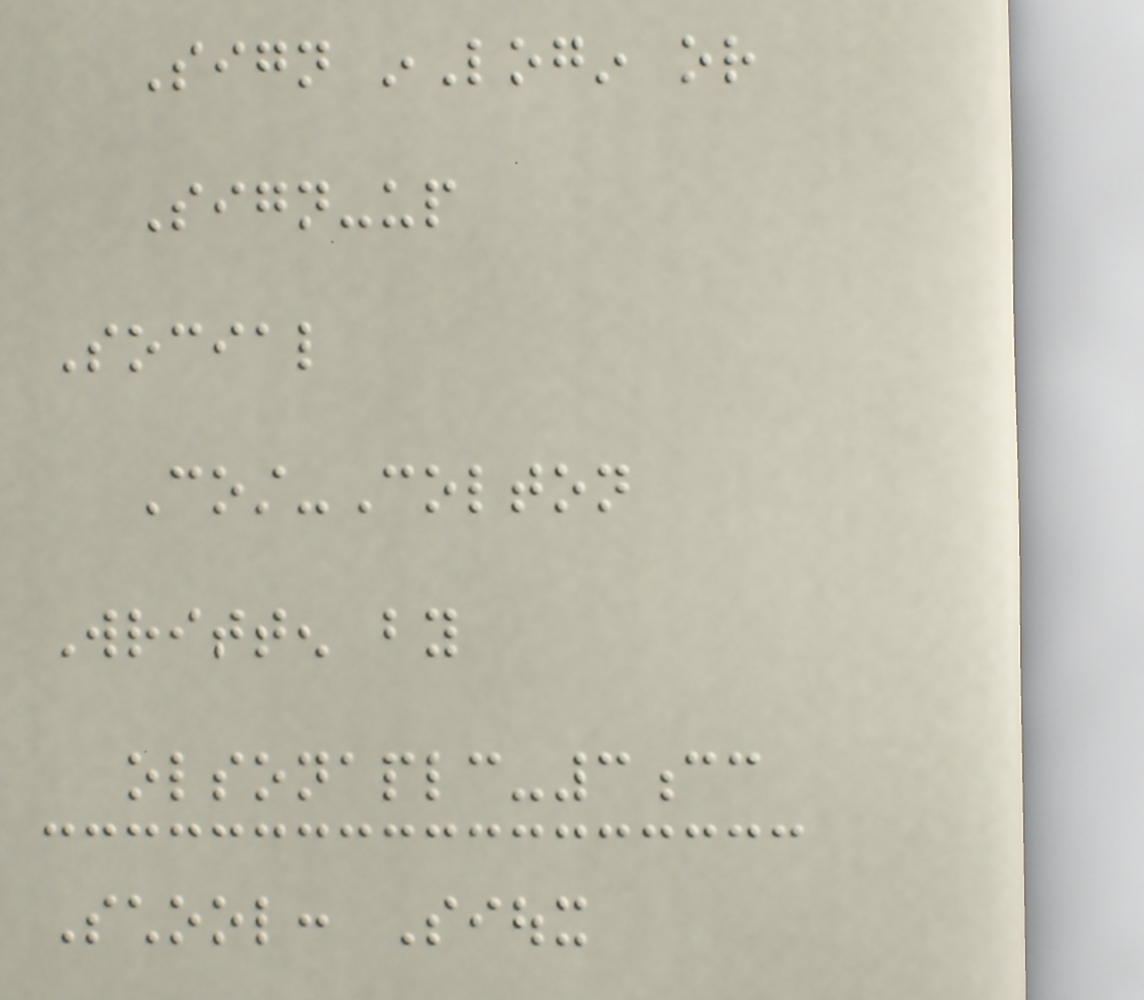Sign inLogin or
Sign-up
Social
Cost-Colton
Written by
olsonaplc-3cc
School: Sioux
